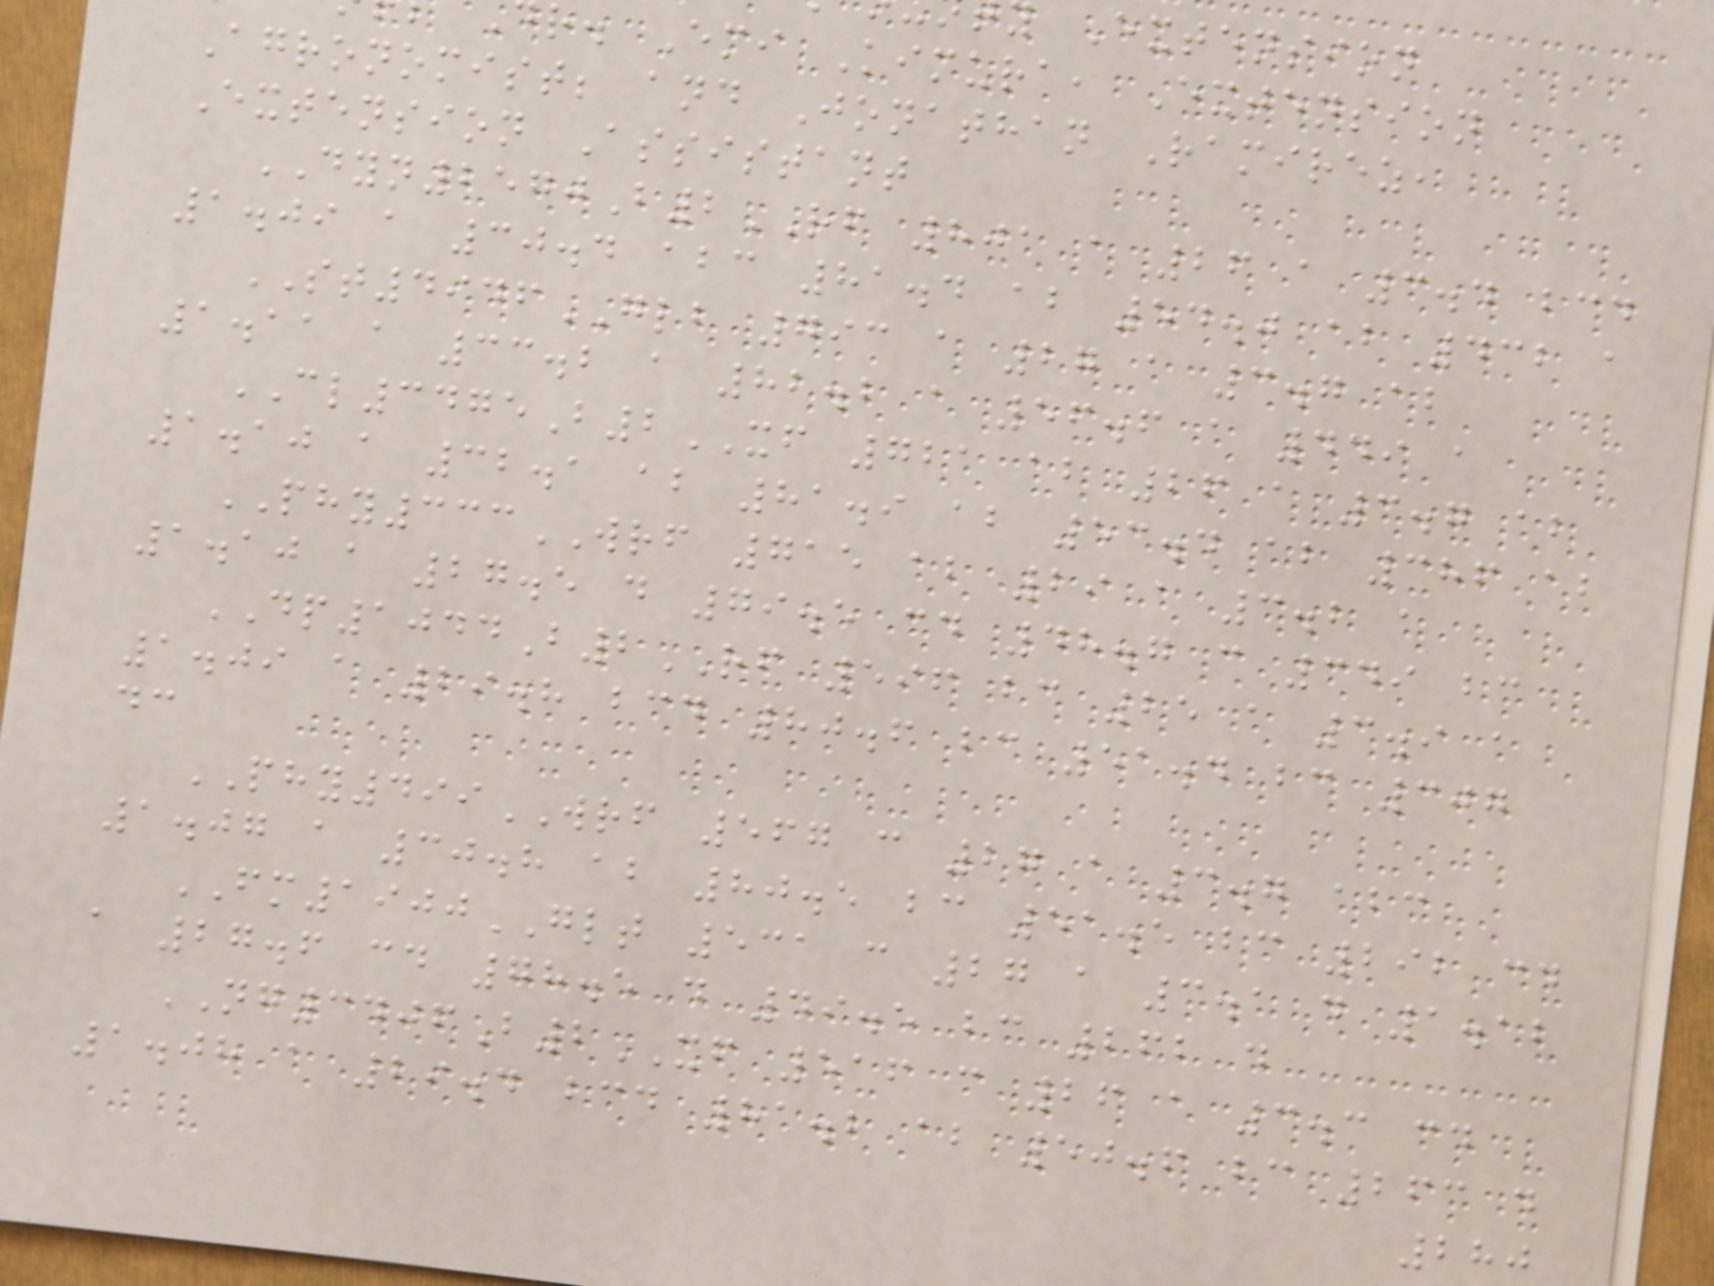Extension
r. Emi Kimura, Extension
Agronomist; and Jonathan Ramirez,
Extension Assistant
DYN2570B2RF 801 a 26 a 3.4 bcd
1.09 a 30.4 abc 81.4 ab 54.0 ab 432 a
ST4946GLB 793 a 27 a 3.7 ab
1.11 a 33.2 a 82.2 a 56.6 a 449 a
CL3475B2XF 721 ab 26 a 3.7 ab
1.10 a 32.1 ab 81.9 ab 53.4 ab 386 ab
PHY333WRF 715 ab 29 a 3.2 a
1.10 a 27.5 d 79.5 cd 48.7 c 349 bc
DP1044B2RF 596 bc 25 a 3.9 a
1.09 a 29.8 bcd 80.6 bc 51.4 bc 307
dc
PHY499WRF 567 c 27 a 3.7 abc
1.07 a 30.8 ab 80.5 bc 51.5 bc 292 cd
FM1900GLT 531 c 27 a 3.1 d 1.12
a 27.6 cd 78.5 d 49.5 bc 262 d
NG3406B2XF 516 c 26 a 3.3 cd
1.08 a 29.4 bcd 81.2 ab 50.6 bc 263 d
280
